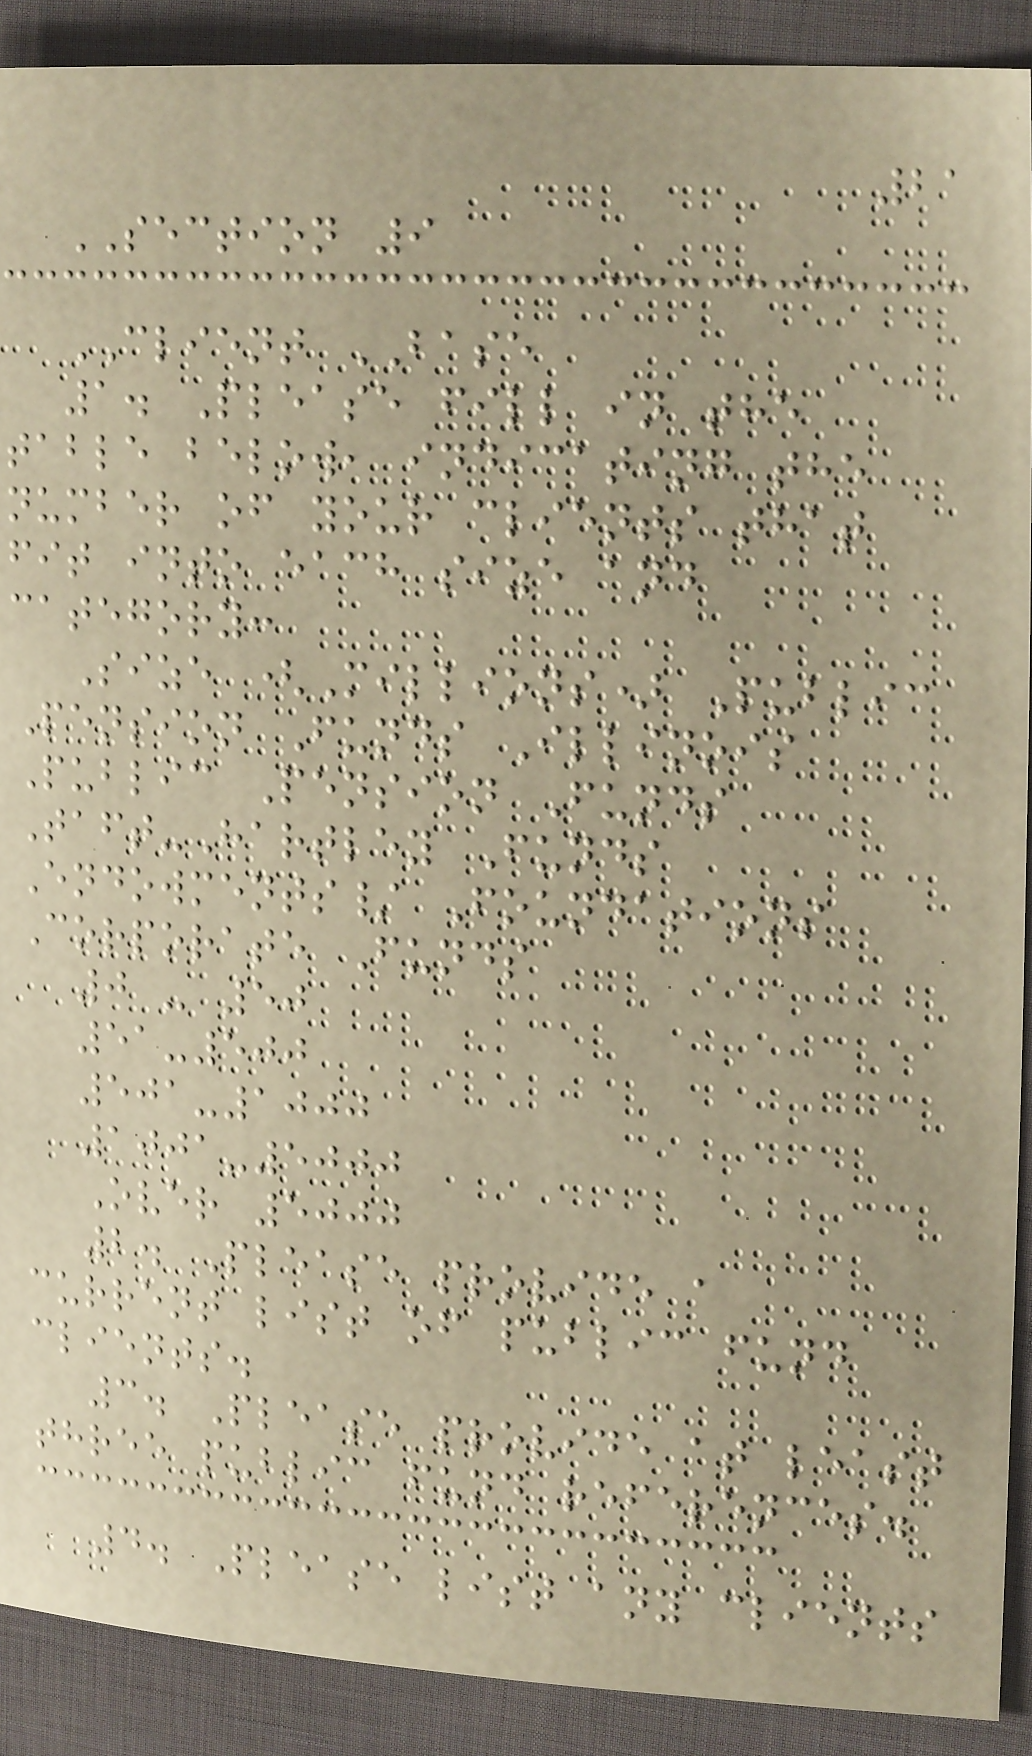21
SECTION 9
CLIENT BASE
1. Please fill in the
table below, indicating the
number of your clients that
fit into each size and
category:
Size (Millions) Public
Pension Funds Illinois
Public Pension Funds
Taft-Hartley Funds
Endowments/ Foundations
Corporate Funds
0 - 50
51-500
501-1000
1001-5000
Over 5000
2. Please provide a
current list of public fund
clients.
3. Please provide at least
three public fund references.
4. Please list any clients
